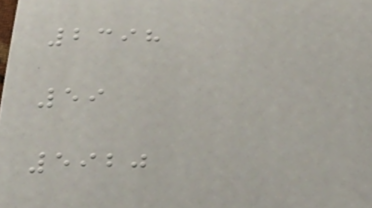2398
59
5920
